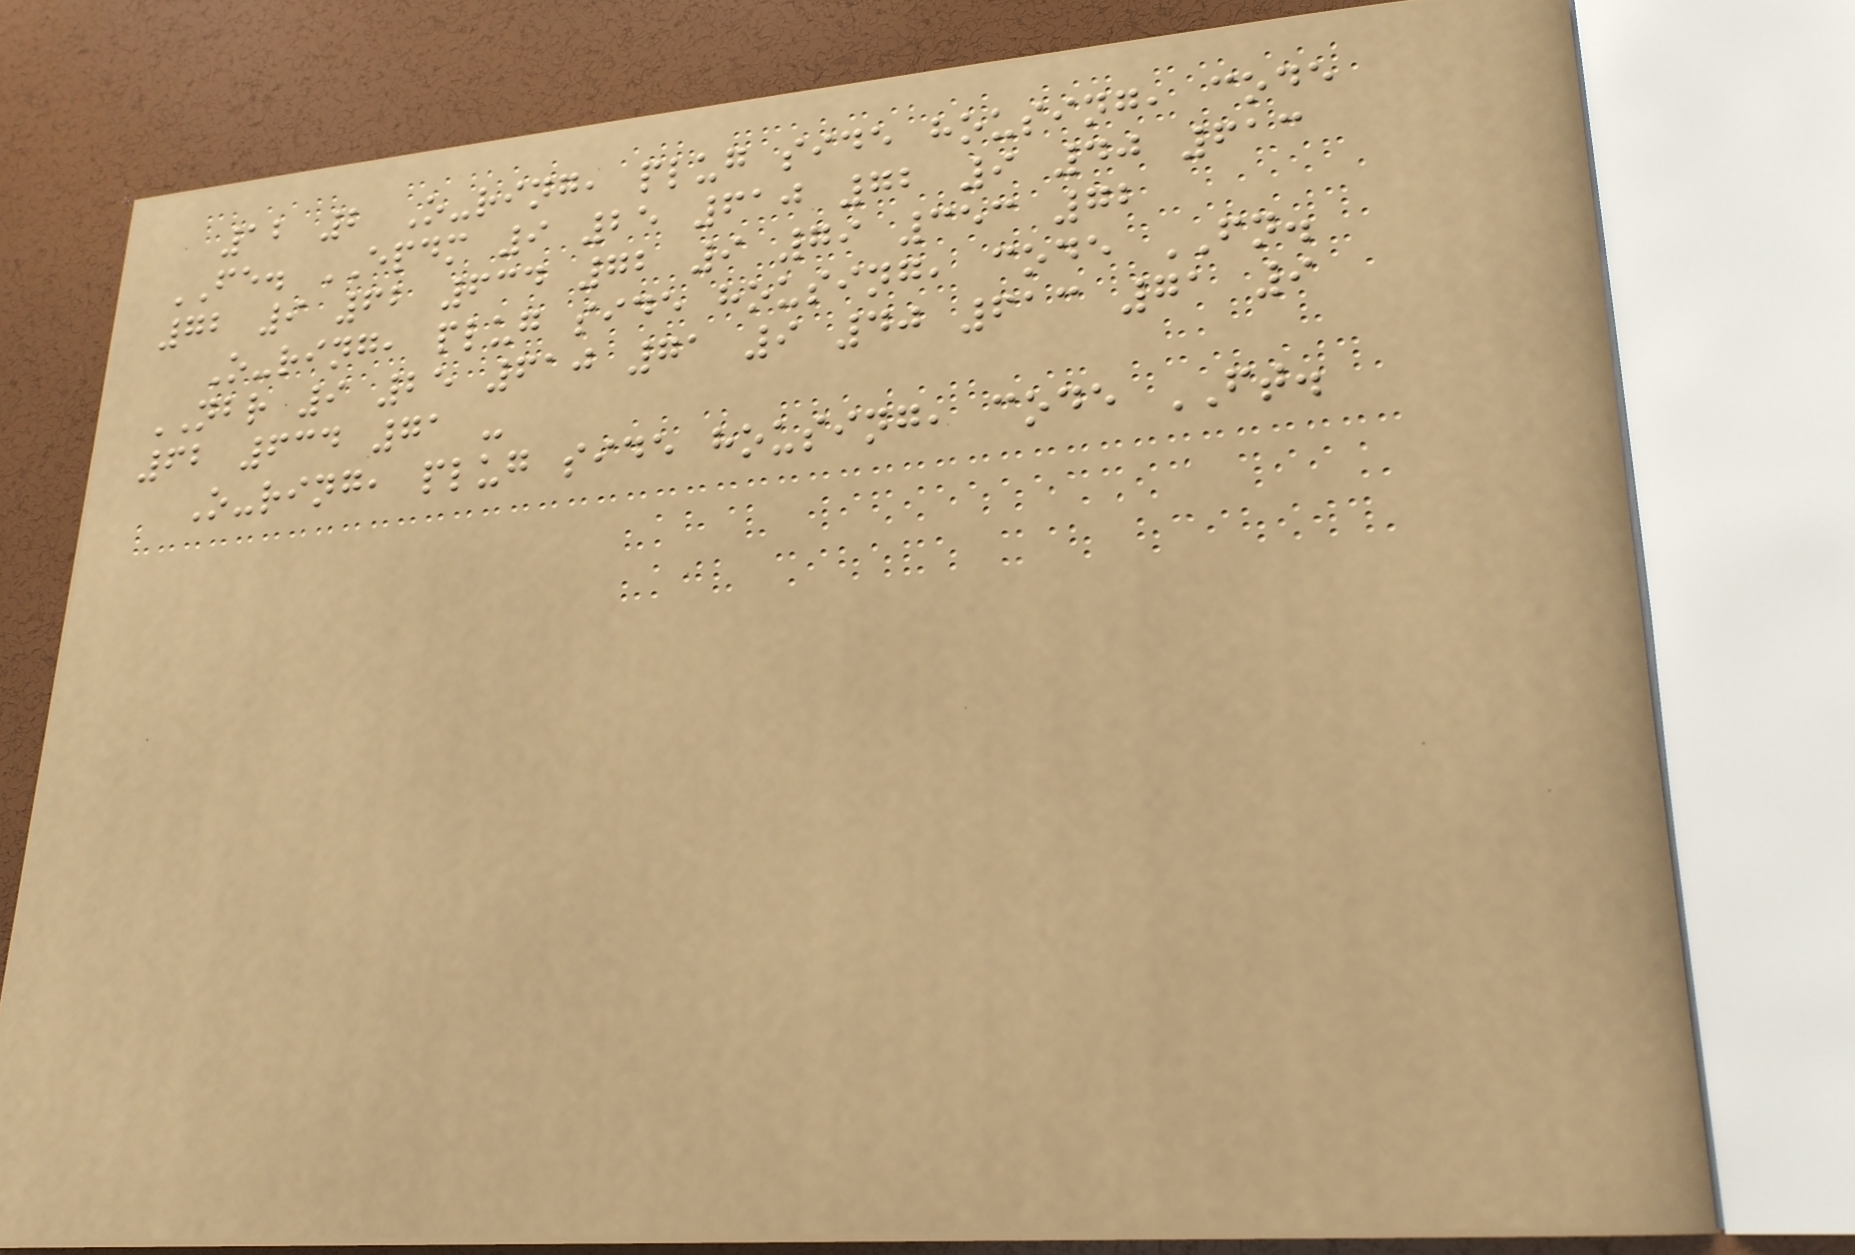12 2 O-ring, plug side housing, code
FE. EPDM 9 25 610 72 9 40 613
72 9 62 634 72 9 79 353 72
O-ring, plug side housing, code FN.
NBR 9 25 610 71 9 40 613 71 9
62 634 71 -
O-ring, plug side housing, code FT.
